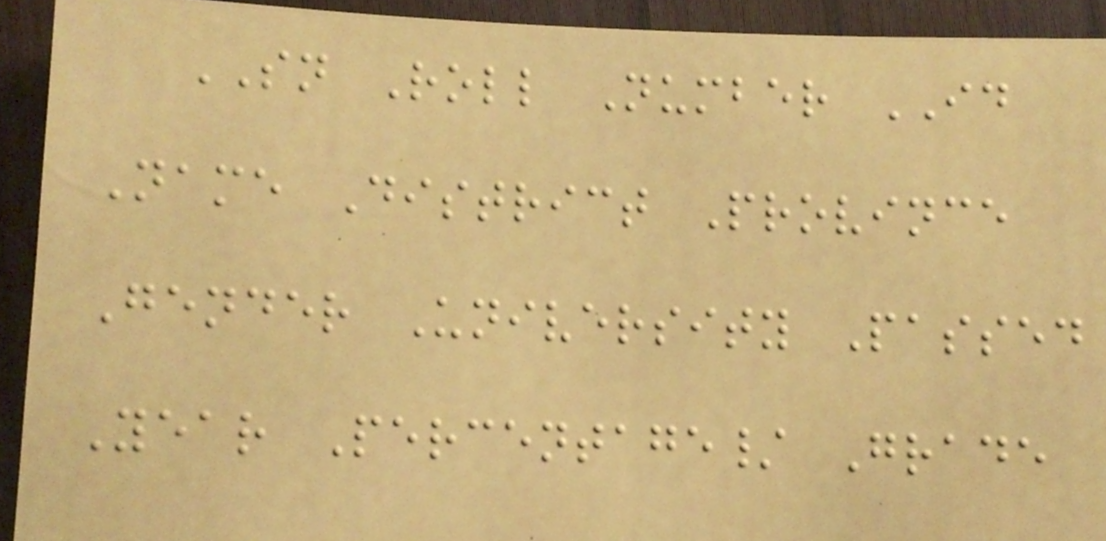SN Roll Number ID
Name District Province
Gender University Passed
Year Percentage/ Grade
